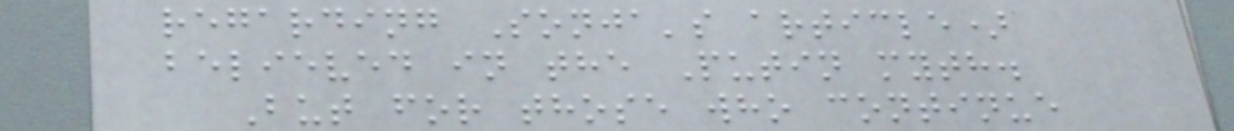regarding Sonja's article)
believed in the Putin myth.
But for those who continue
